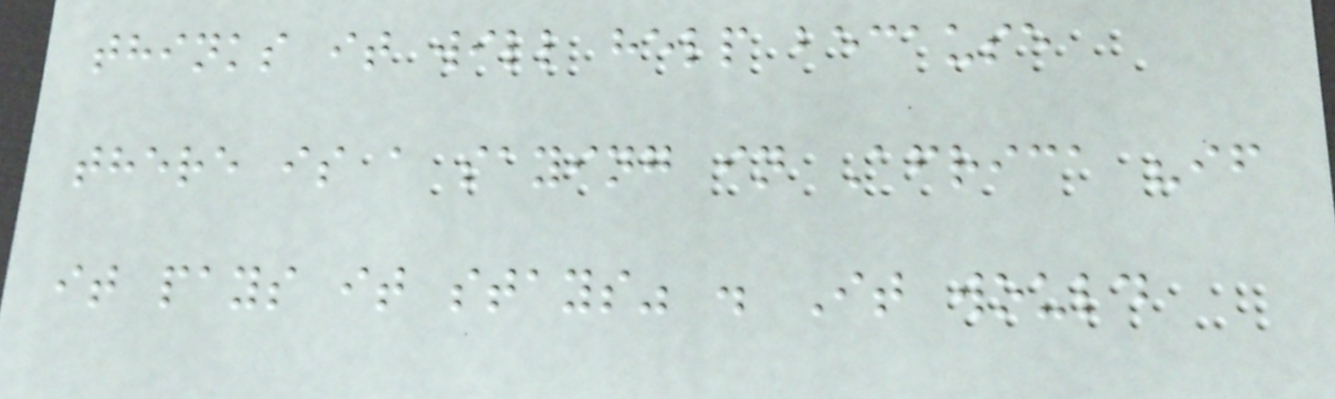thinks it will help because
there is a saying in Africa "if
it pays it stays" . It would
